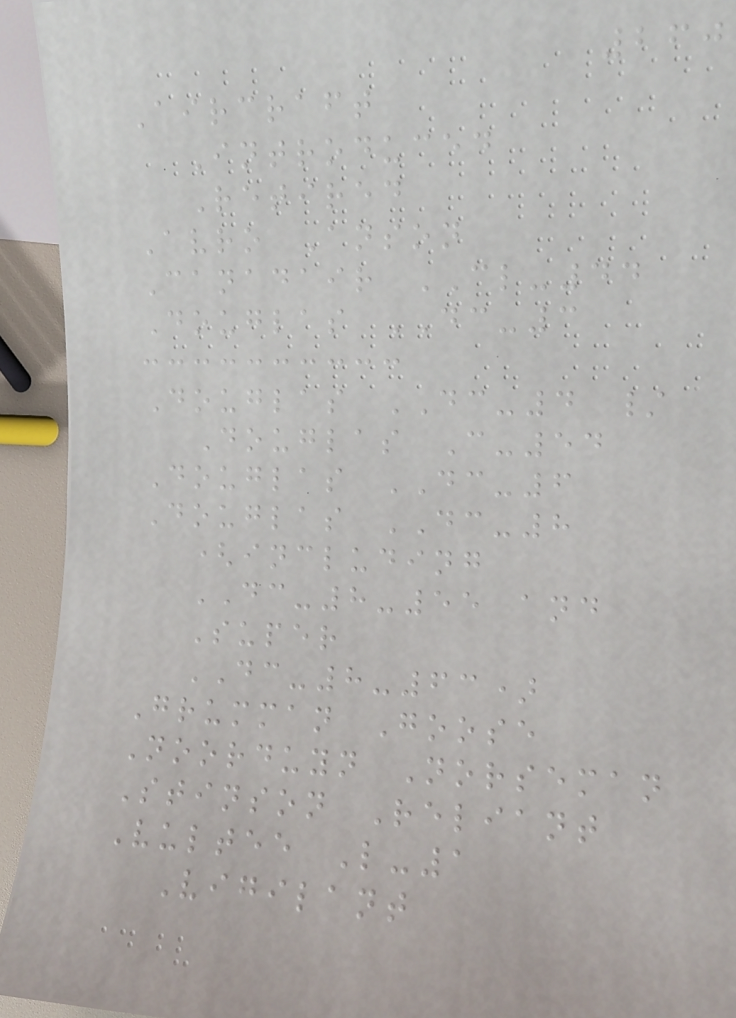260
Aircraft
Introduced
Retired
Avro Anson
Canadair CL-44
Douglas DC-3
Douglas DC-4 /
Douglas C-54
Douglas DC-6
Douglas DC-8
(including
DC-8-55 and
Super
DC-8-63)
Grumman Goose
Noorduyn Norseman
Stinson Reliant
Vultee L-1
Vigilant
